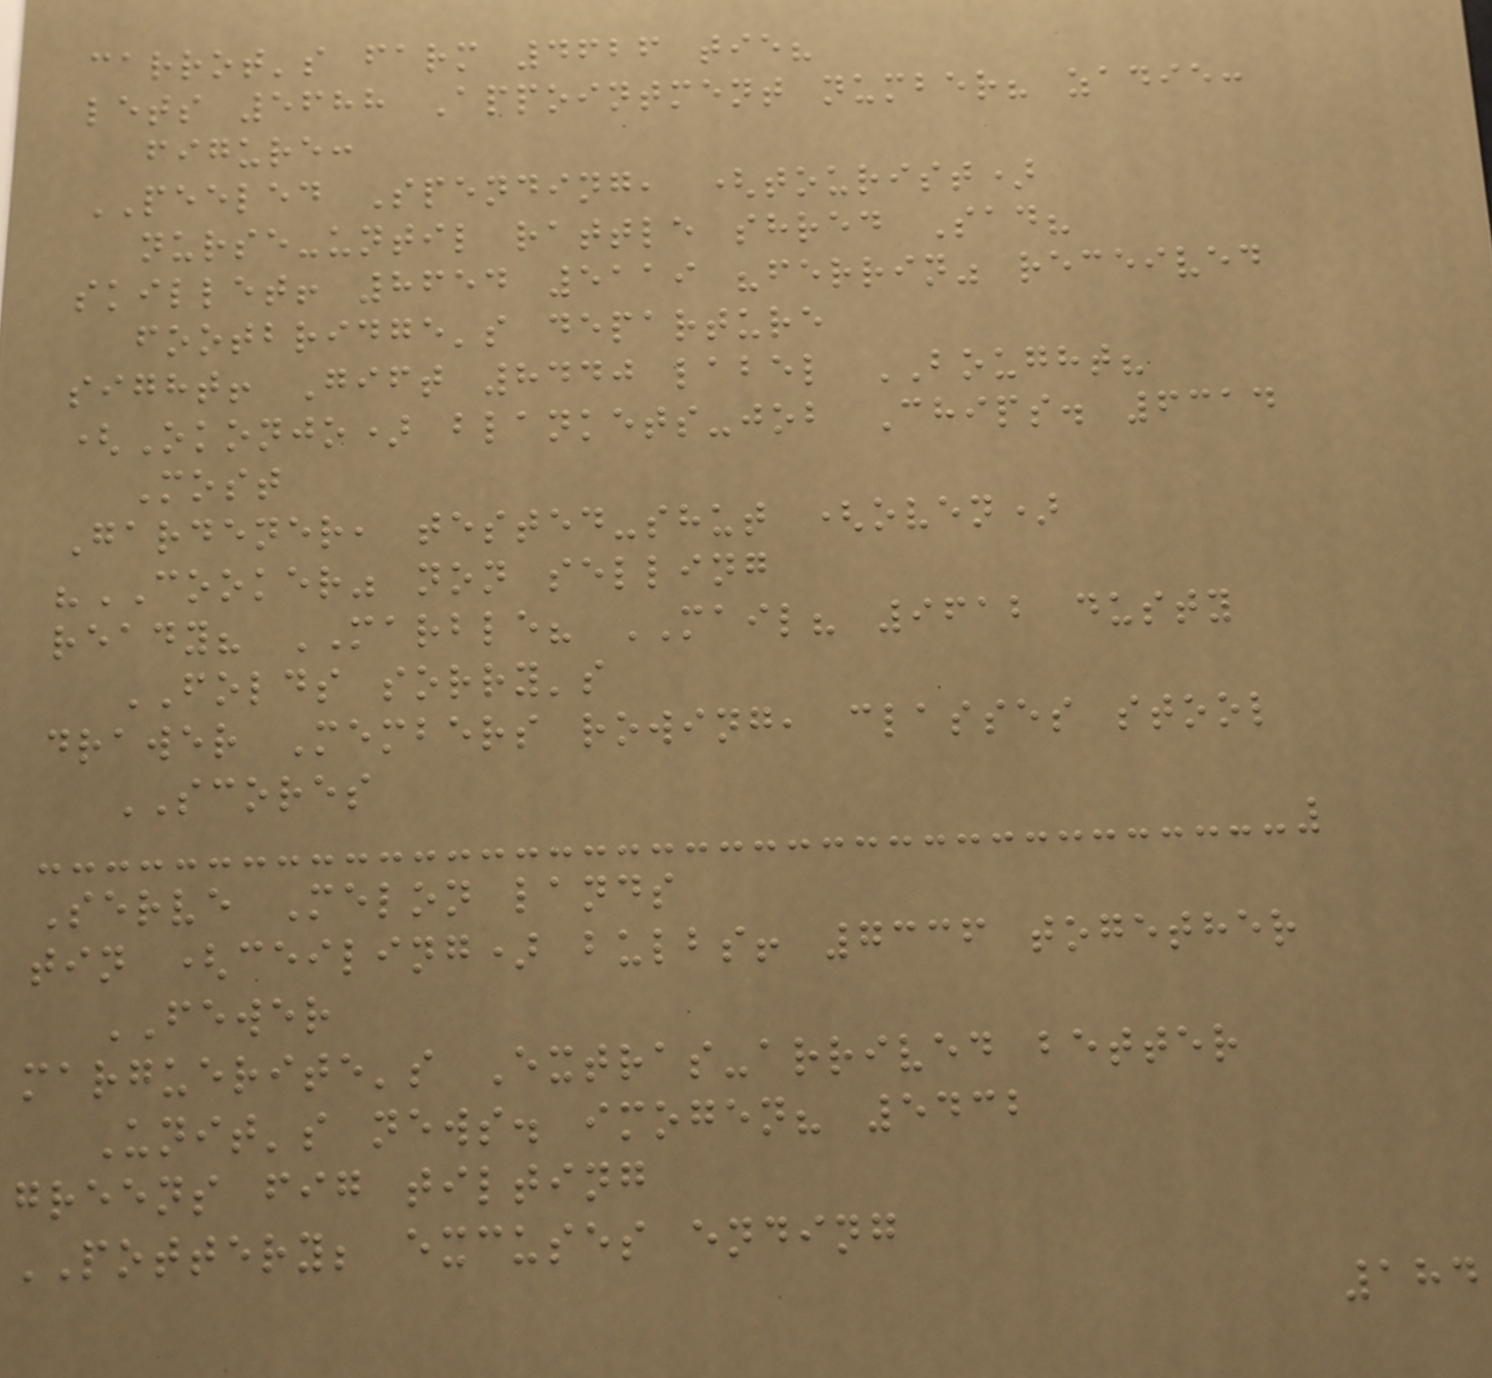carrot's farm 4626 tie?
lets 5688 Appointment number? zadie:
figure:
PEELED Spending, (tourist)
nurse-until rattle shred Sad?
skillet! 8654 5119 "ferrin" received
footbridge's departure
sight! Gift 8440 label BOUGHT?
(Okonjo) blankets-job Chips. 6314
Most
Gardener, tested-shut (oven)
"COOKER" non selling
ready? MARBLE? MAIL? 9612 dusty
FOLDS sorry's
drawer Members rowing, classes stool
SCORES
Serve Melon lands
tin (ceiling) bulbs! 7336 together
FEWER
marguerite's Extras-arrived better
Unit's news. imogen? 5432
greens fig tilting
POTTERY; excuses ending
184
